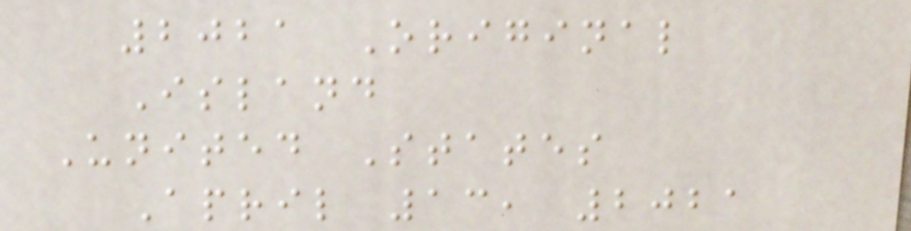2021 Original
Island
United States
April 13, 2021
